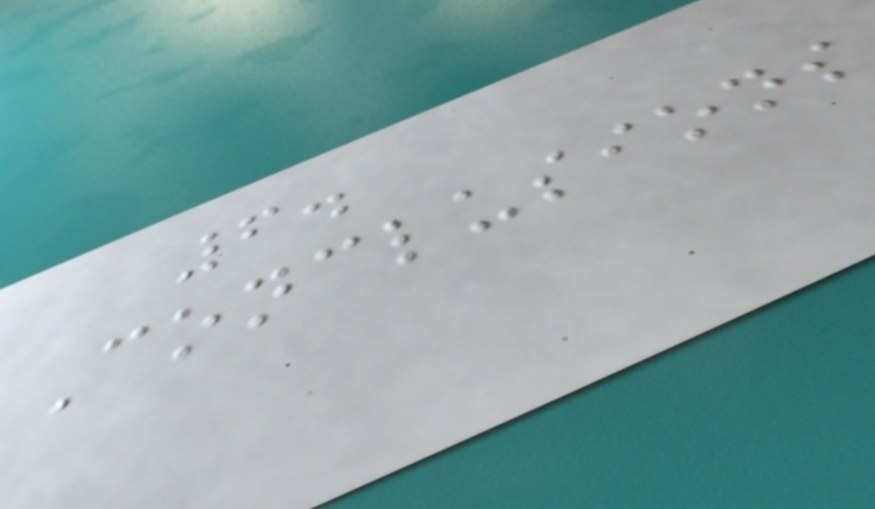6.
Conclusions
